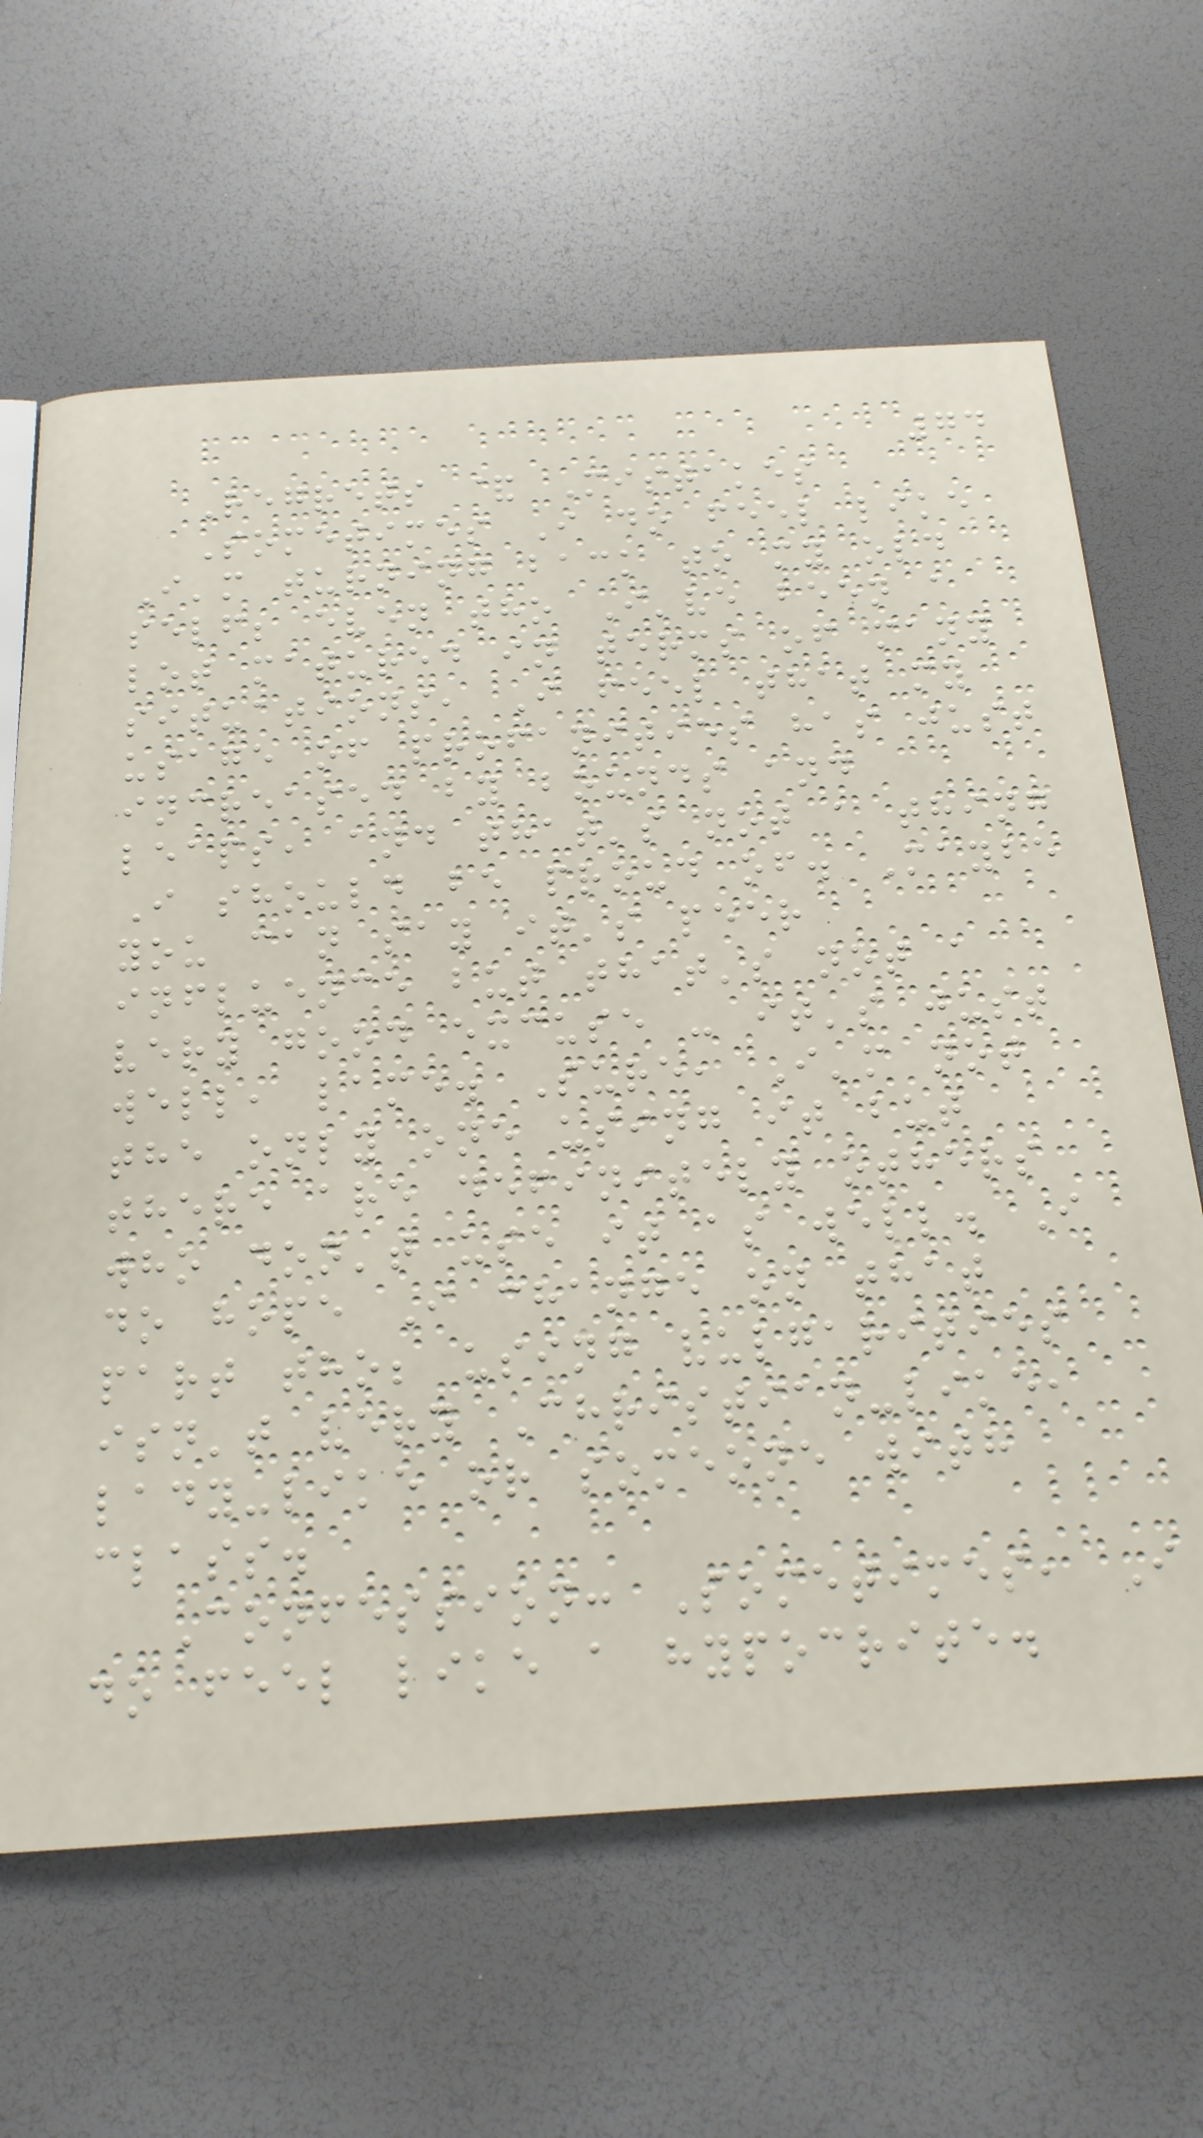74
Regrets & Mistakes
Sometimes I do feel like
I'm turning back to my old
self; even tho I've been a
lot matured in terms of many
situations, I feel that my
usage of profanities has just
increased by bounds and
leaps, and that's not a thing
I should be proud of. Maybe
you can say it's peer
influence but that's not a
very good excuse - it's just
well, lame. Sure, I'm not
the only one using it but
there are definitely others
who don't use it as well. I
do hope I change on that
part tho; using vulgarities
isn't very Christian-like,
lady-like or someone with
class.
Confession: Sometimes, I
do feel like a hypocrite.
